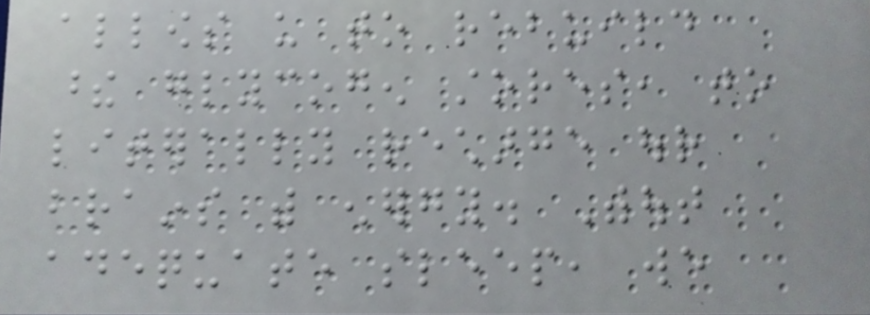allows us to rebuild
these glycogen stores, to
literally recharge our
brains with energy. Without
adequate sleep, we
